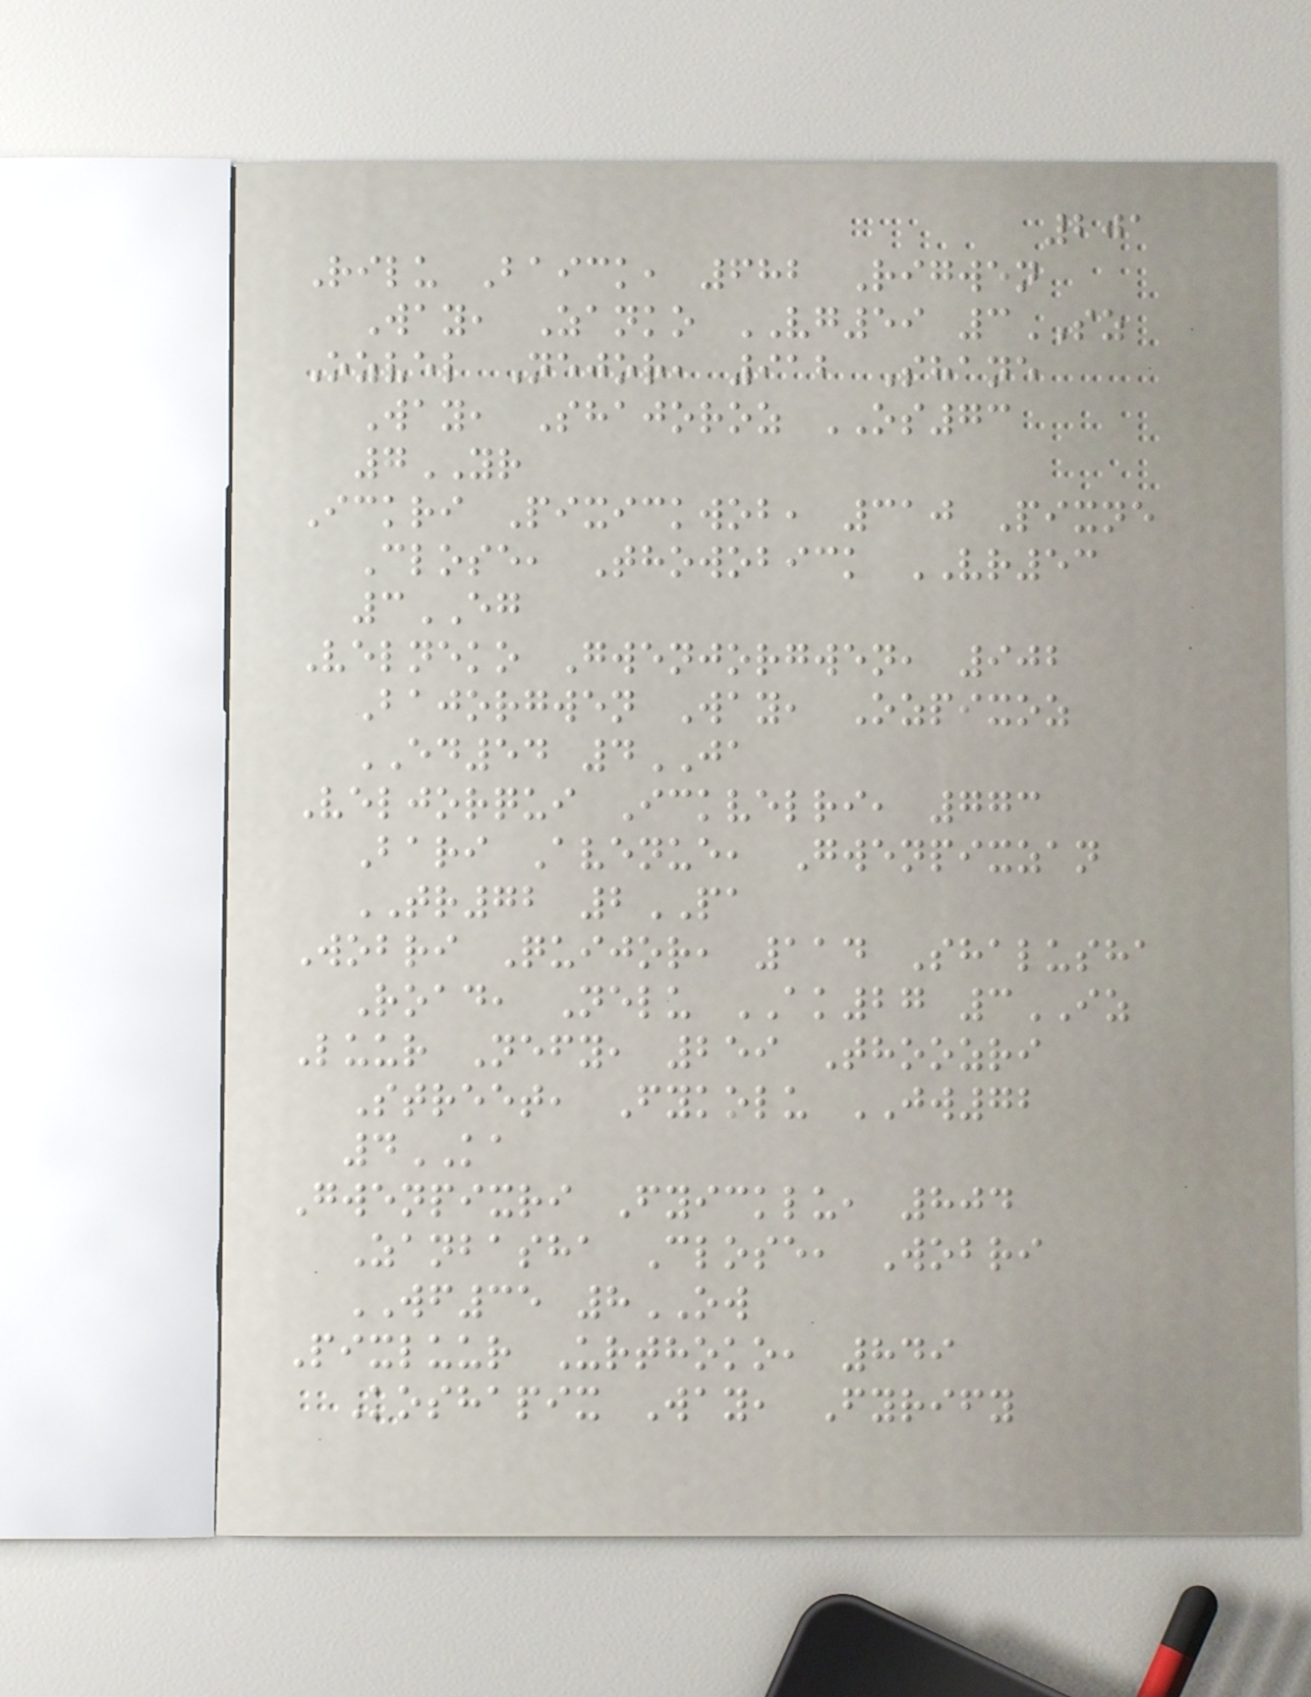201
Rilu Baick, 682 Rigwen
Way, Zanko VG59 3SZ
Ozvel Nejor, 912 Shane
Way, Shajoroz OS73
7YR
Ickri Pixickwob, 310 Pixne
Close, Thowobick VR53
3EG
Velneko Gwenjorgwen, 902
Bajorgwen Way, Ozpixoz
ED54 4JA
Veljorqui Ickvelri, 773
Bari Avenue, Gwenpixzan
TR72 2PA
Wobri Quijor, 114 Shalusha
Road, Nelu AK27 3IZ
Luur Nefy, 259 Thoozri
Street, Fykolu JW72
4KA
Gwenpixri Fyicklu, 804
Zanbasha Close, Wobri
WF35 8OW
Pixluur Urthoko, 849
Koshapix Way, Fyrify
